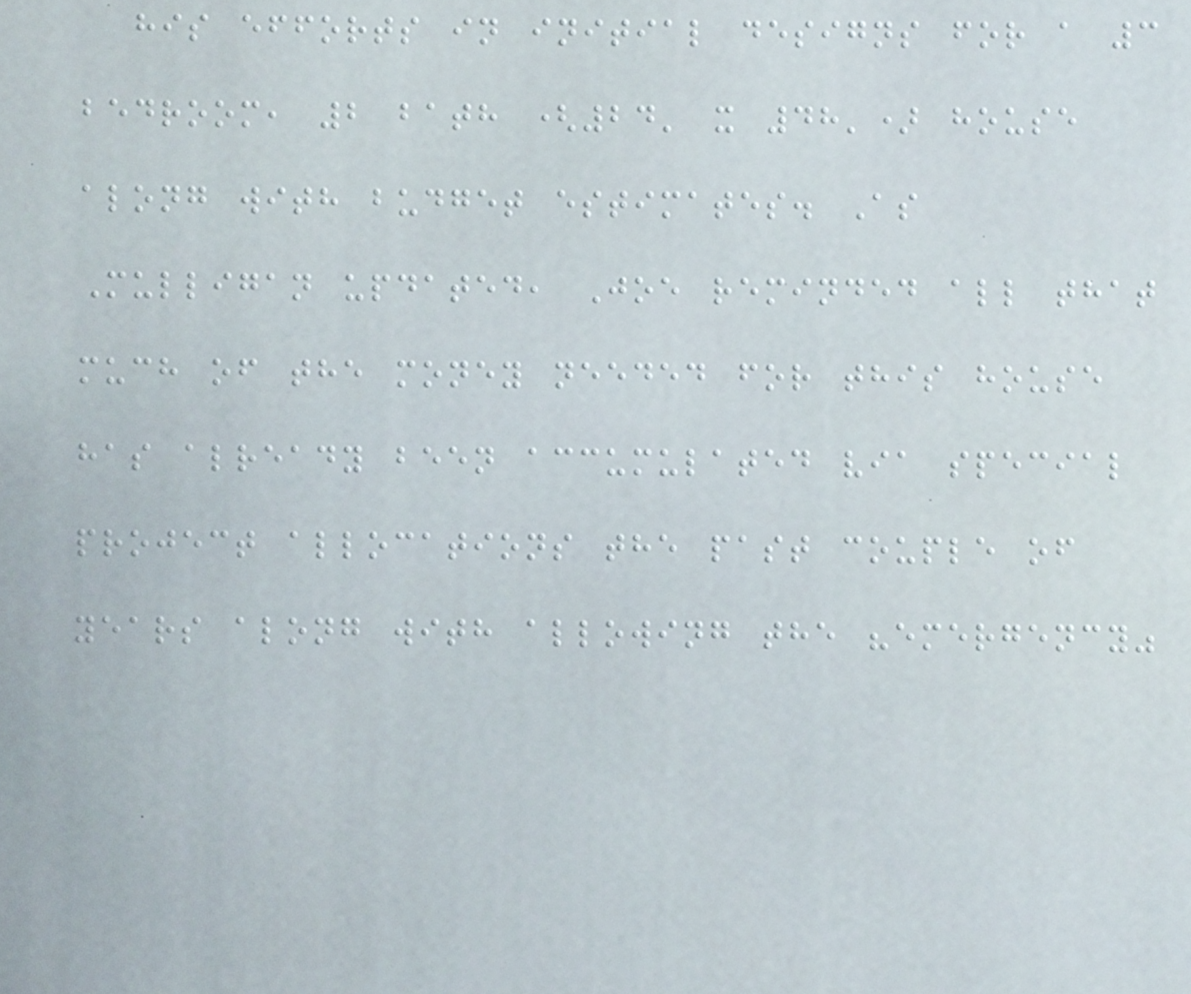his efforts in initial designs for a 3
bedroom, 2 bath (24' x 48') house
along with budget estimates. As
Mulligan updated, Joe reminded all that
much of the money needed for this house
has already been accumulated via special
project allocations the past couple of
years along with allowing the "emergency"
